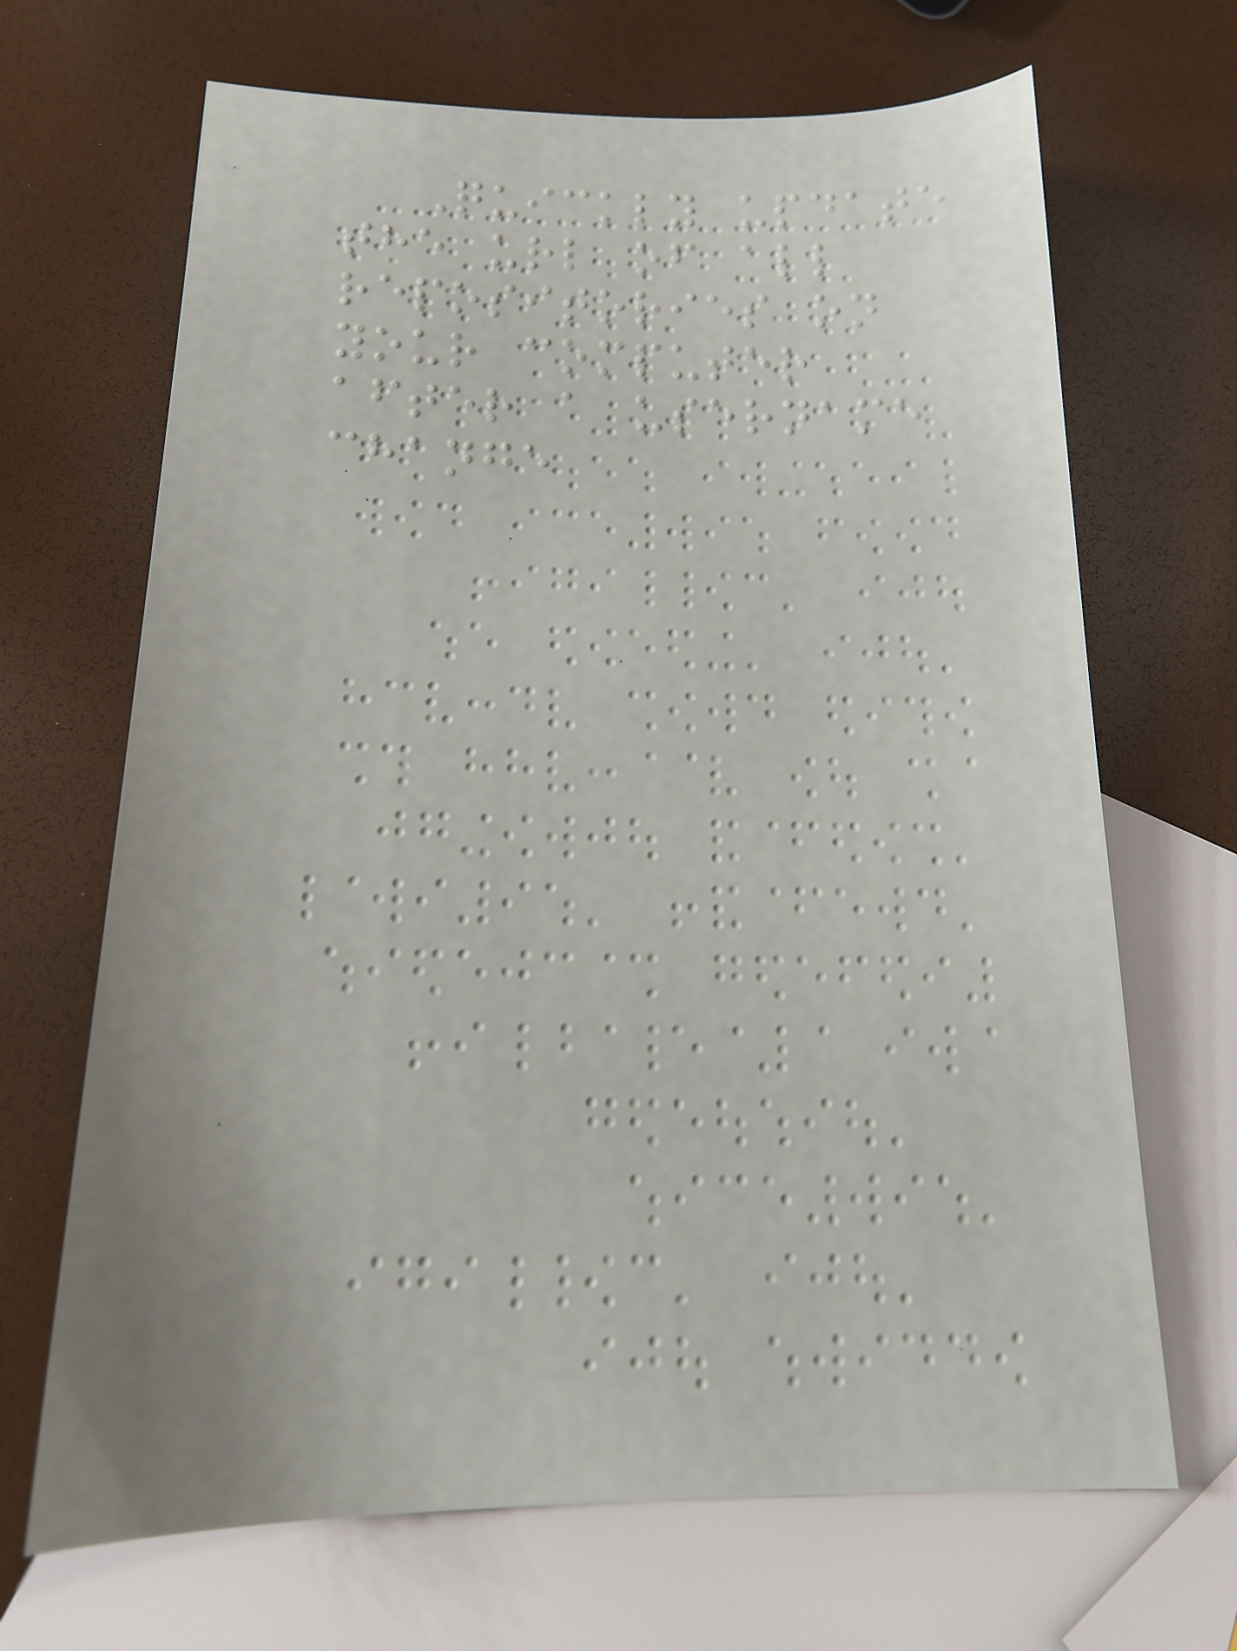Quickly update
the url of all
repositories on
your computer
after a username
change
